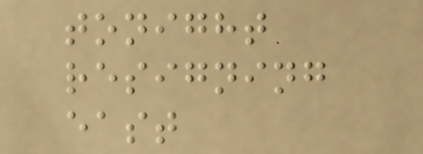tonight
resigning
east
